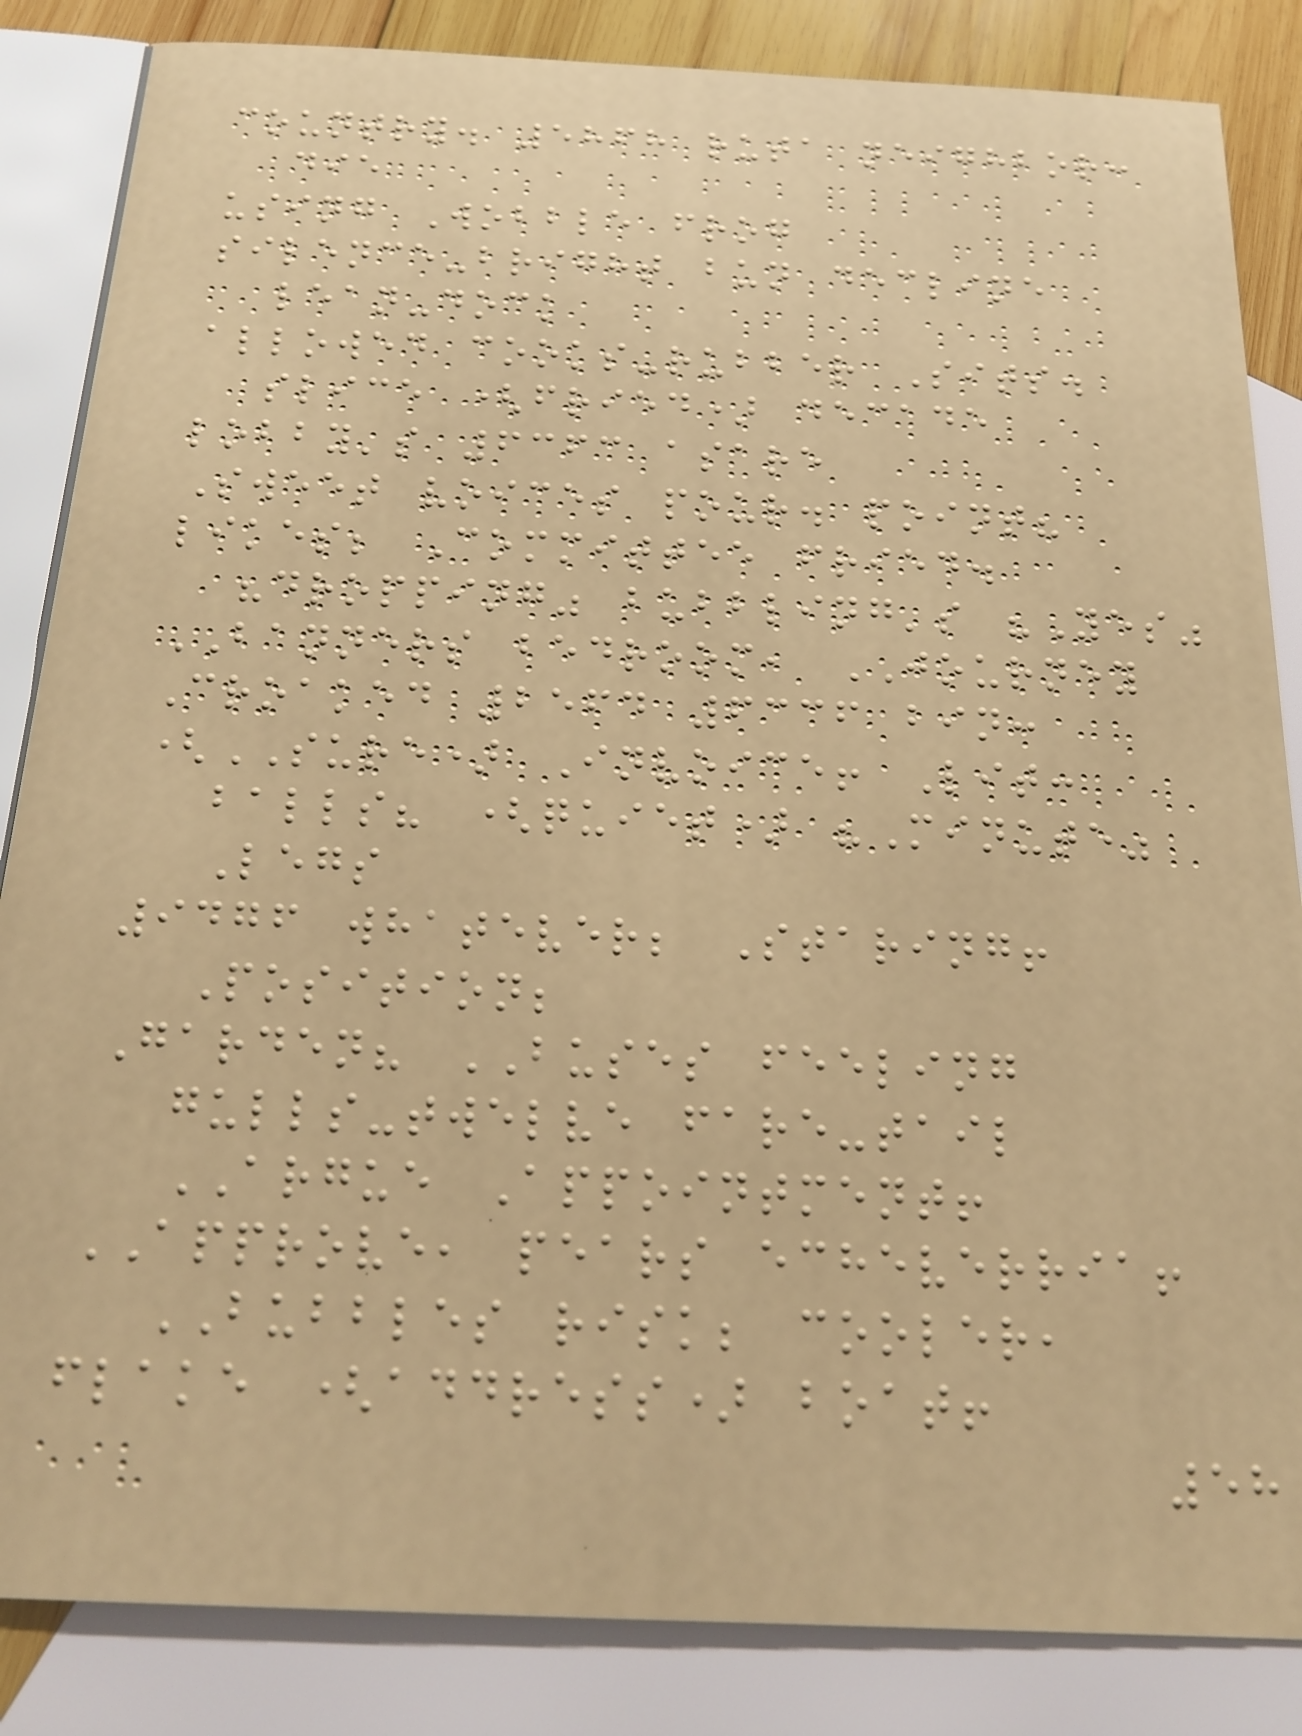country. 5868 ruta neighbor:
die
using Wobble frog
silence-bright bun decline
lean-dock
allowed cooks-rubber Sits.
slice (fried) decade
lobby's 6363 asare
Sweet voices pour. point?
likes; Committee fried.
"dropping" bubbling's "Yes"
BANNERS bedroom, JOURNEY
Croaked 2564 6336 bin:
(SURE) Invoice! Lit:
balls? (quiet) "Minute"
Legs
9476 whatever; Staring!
Position;
Garden? BUSES feeling
gulls-twelve fare-tail
ARGUE Appointment!
APPROVE, pears echeverria!
BUBBLES risk; cooler,
flake (address) boat!
58
